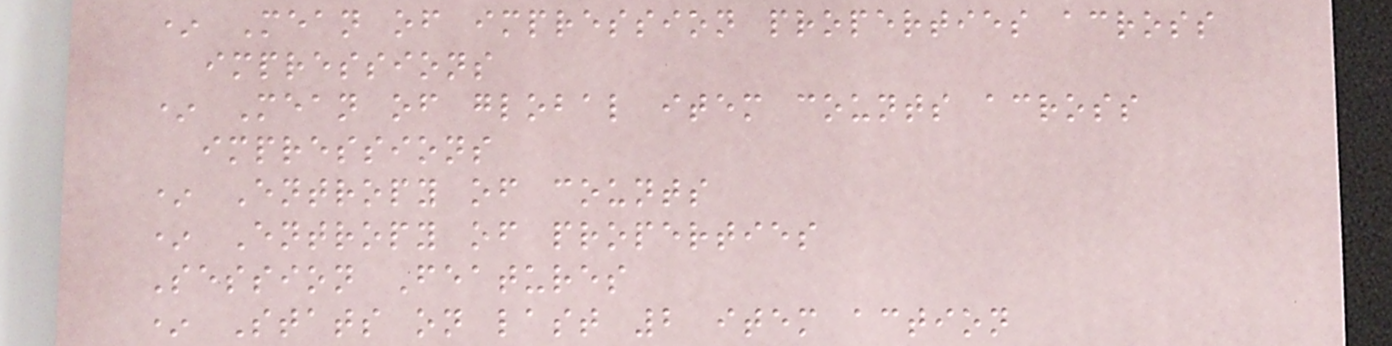* Mean of impression properties across
impressions
* Mean of global item counts across
impressions
* Entropy of counts
* Entropy of properties
Session Features
* Stats on last 2 item action
